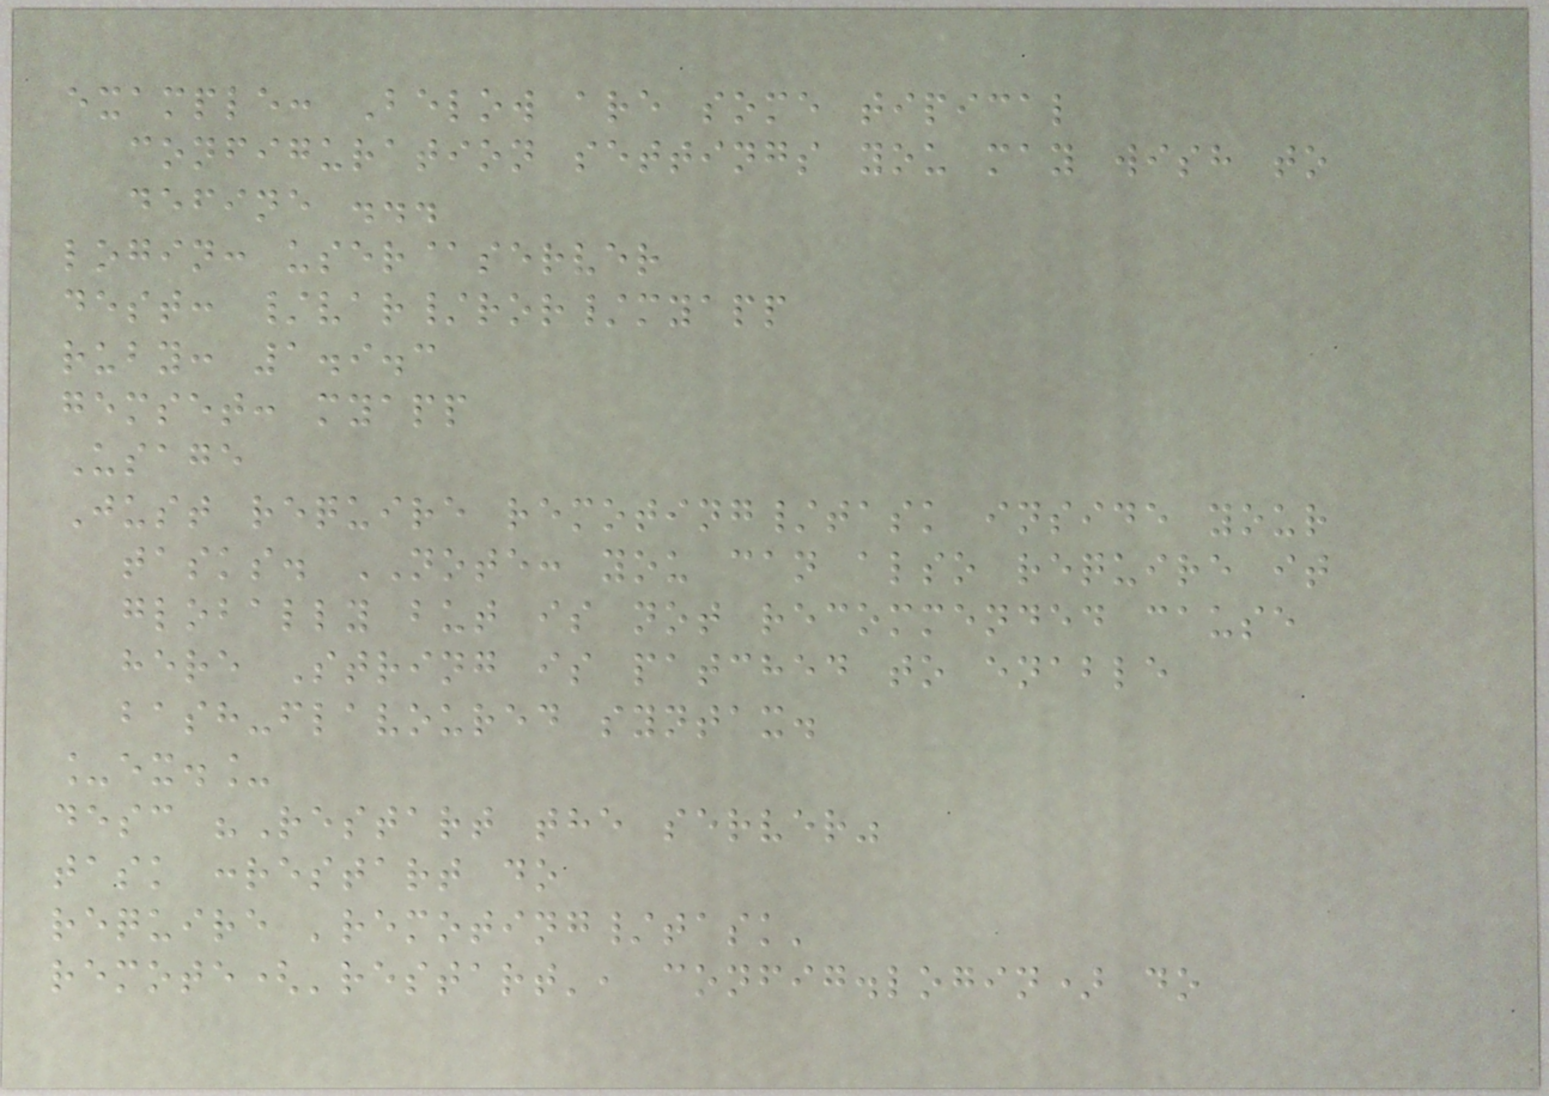example: Below are some tipical
configuration settings you may wish to
define ...
login: user@server
dest: /var/ror/myapp
ruby: 1.9.3
gemset: myapp
Usage
Just require remoting/task inside your
tasks. NOTE: you can also require it
globally but is not recommended cause
here String is patched to enable
bash-flavoured syntax.
_ex._
desc "Restart the server"
task :restart do
require 'remoting/task'
remote('restart', config.login) do
